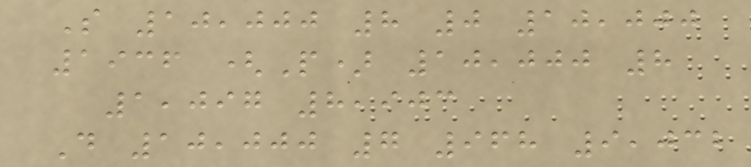S 10,000 8 0 10,000
1936 (P) 10,000 8
1,097 8,903
D 10,000 7 968 9,032
